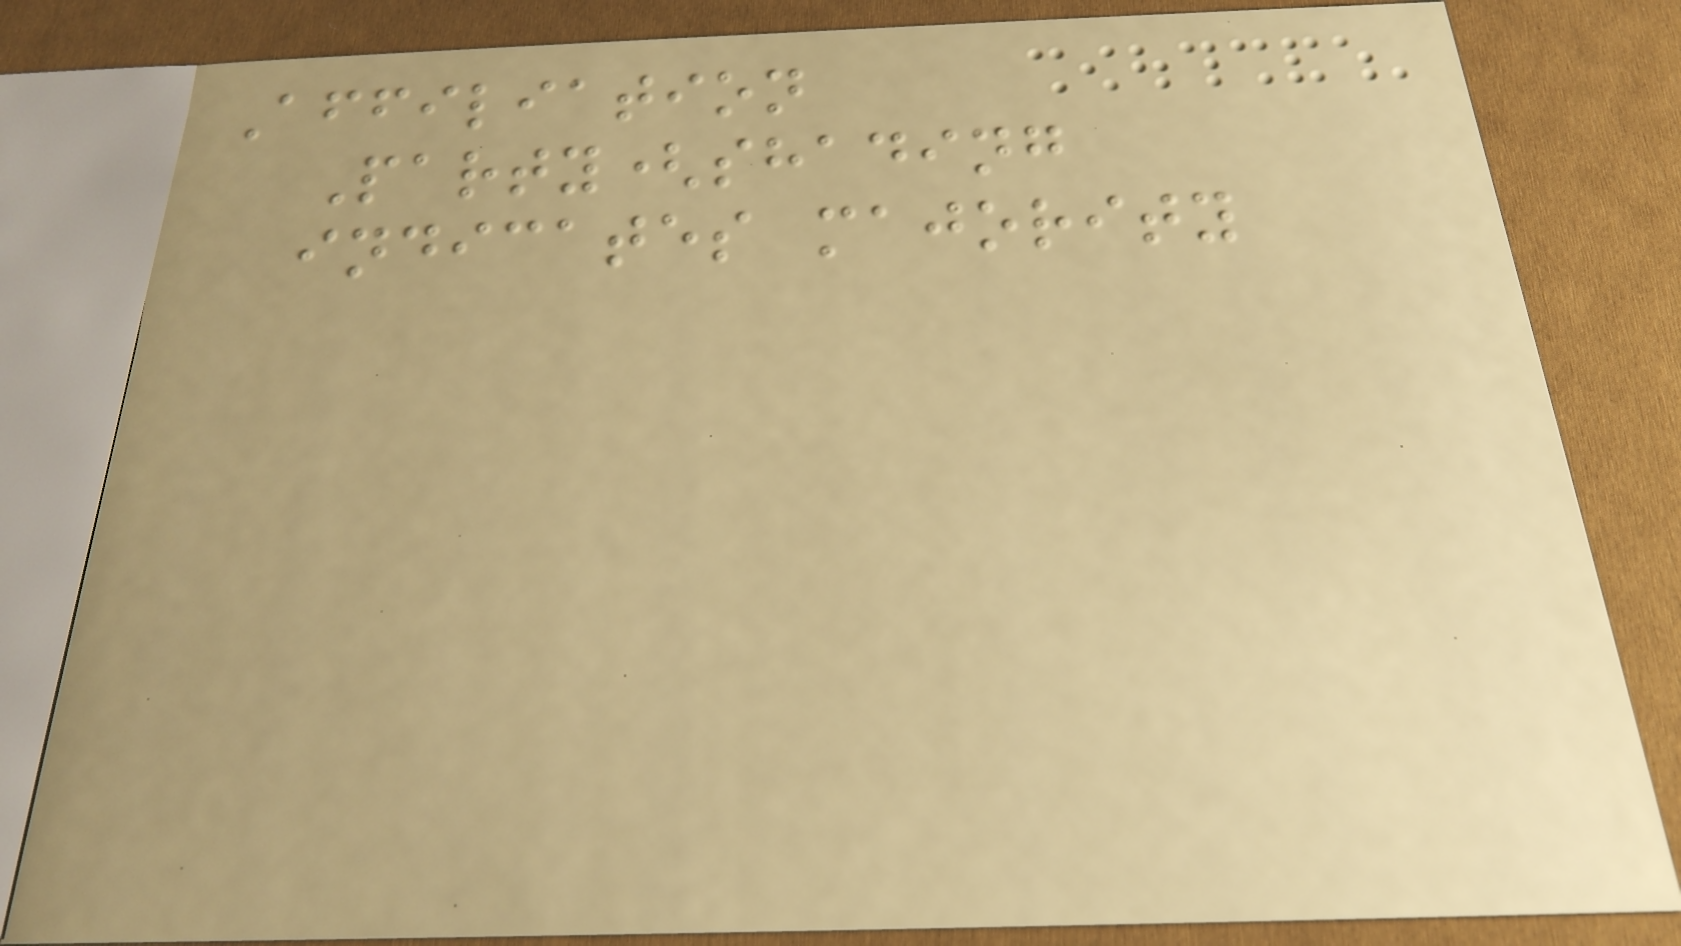Affiliation
Party(shading
indicates majority
